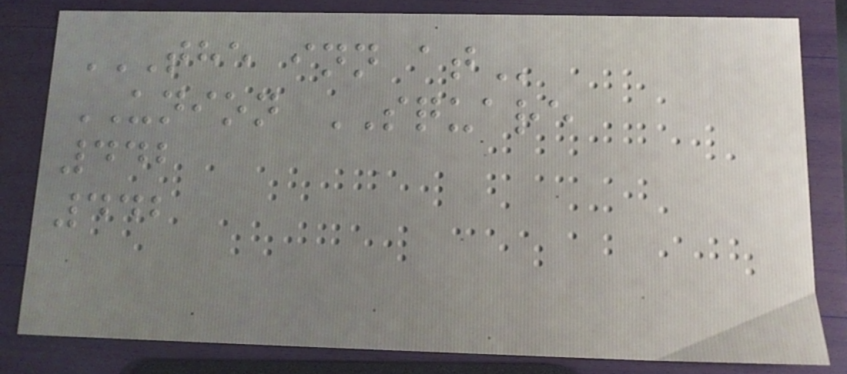THE INN AT
UNION SQUARE
442
442
